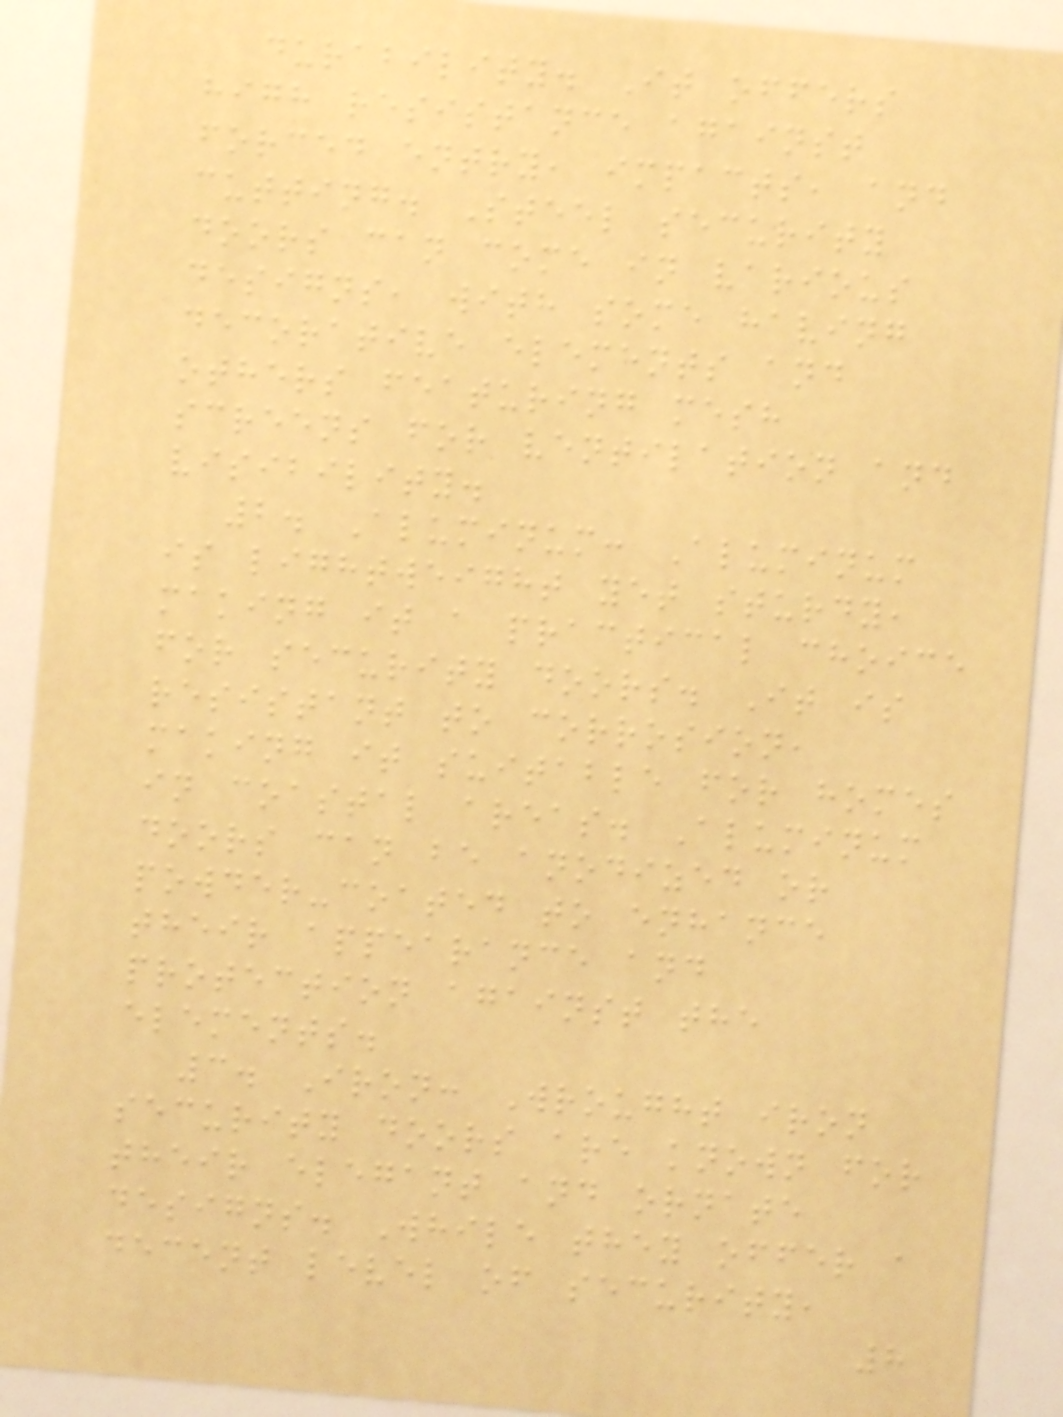durability. It offers
high resistance against
forced entry, impacts, and
cutting. Steel security
doors can come in various
designs, with some having
decorative elements and
others featuring mesh
screens for ventilation and
visibility.
2. Aluminum: Aluminum
is lightweight yet sturdy,
making it a practical choice
for security doors. It is
resistant to corrosion,
making it suitable for homes
in coastal areas. Aluminum
doors can be anodized or
powder-coated to enhance
their appearance and
protection against the
elements.
3. Iron: Wrought iron
security doors are known for
their elegant and ornate
designs. While they offer a
decent level of security,
8
